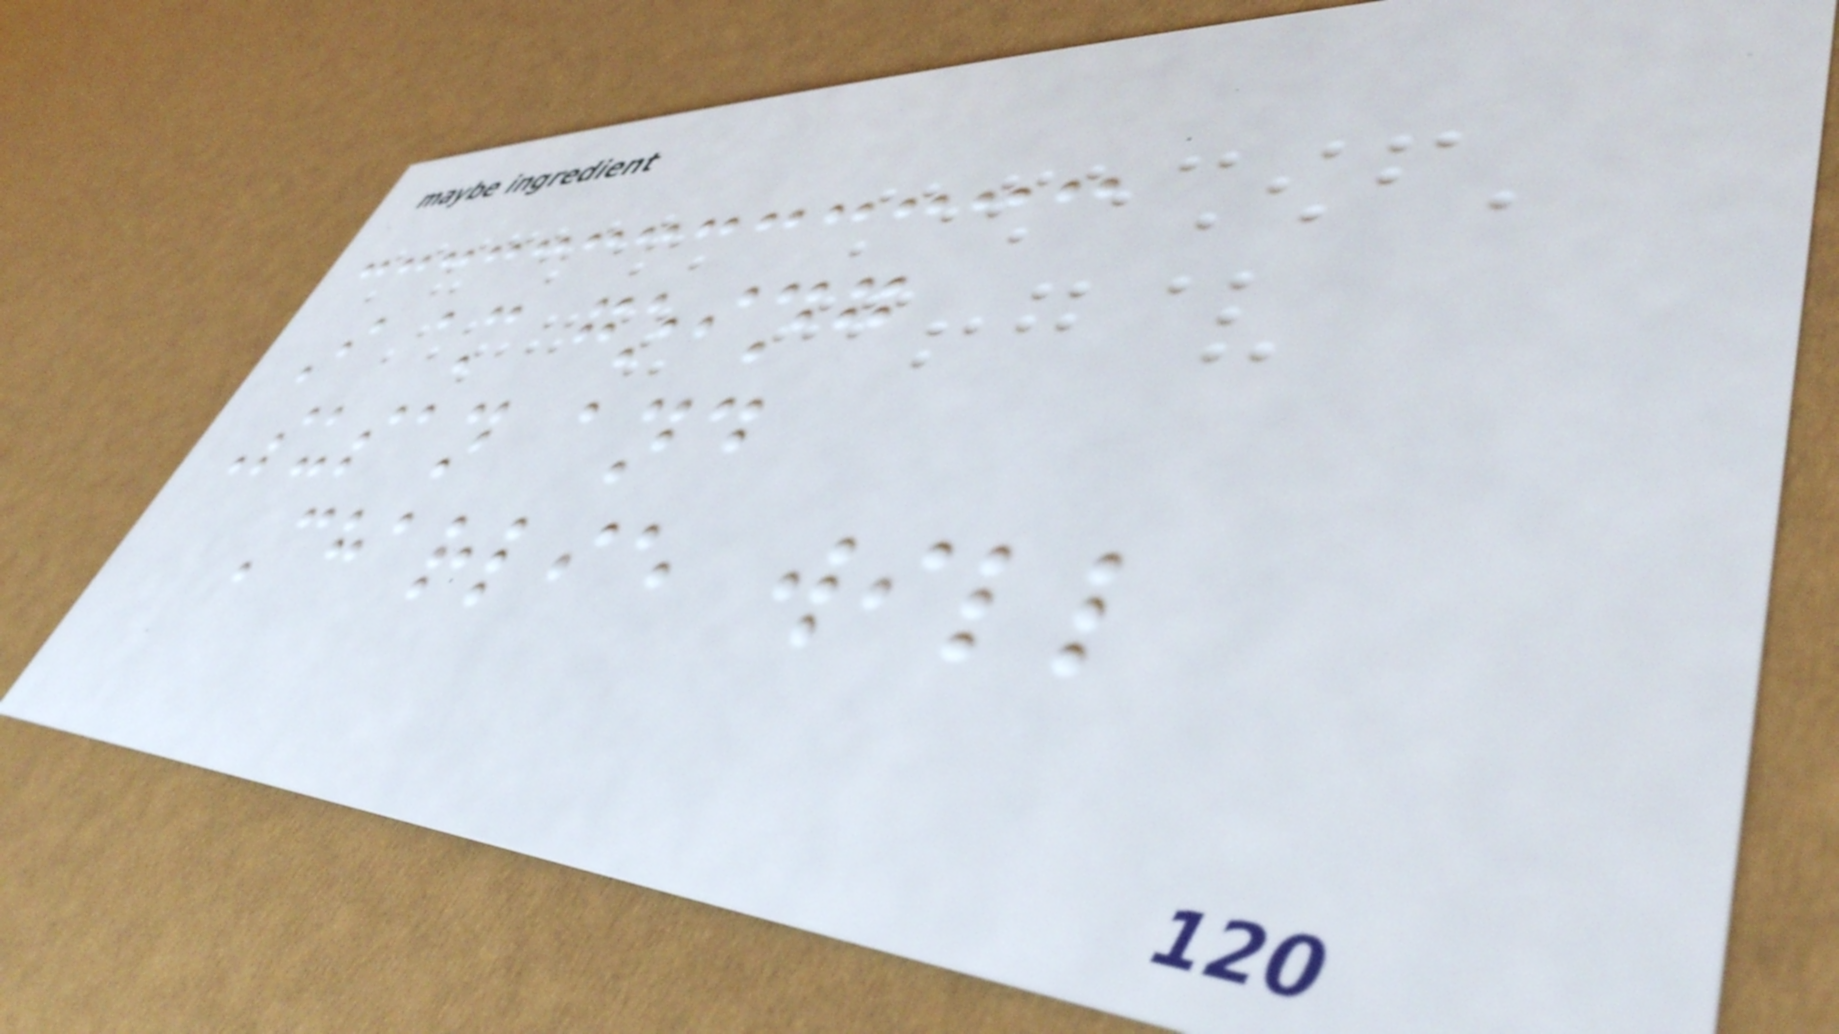I am going
Susan and
Charlie will
